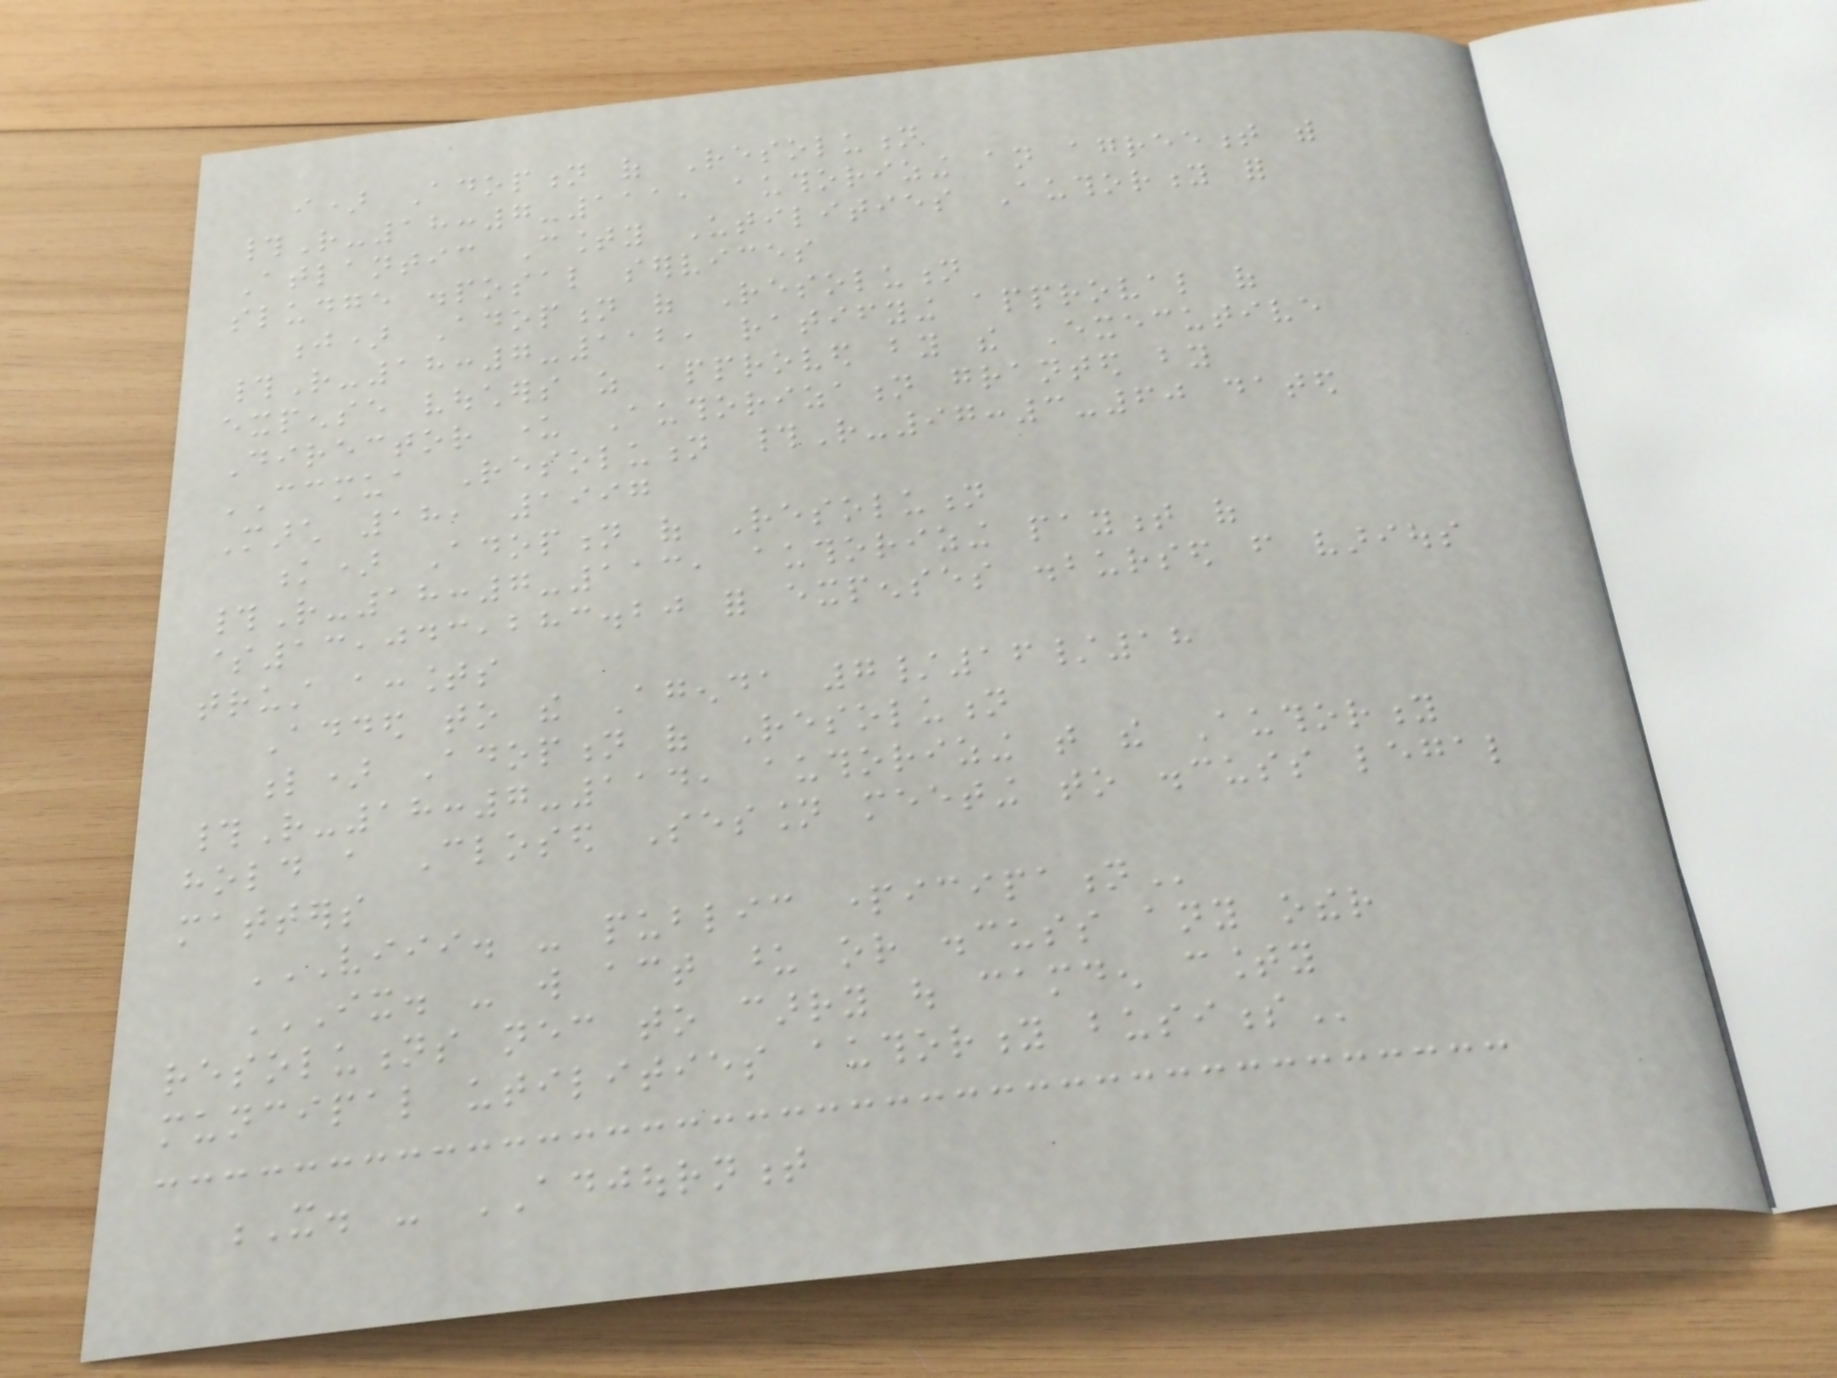i) Adoption of Resolution
#R-18:7-111, authorizing an agreement with
Atlantic County Utilities Authority for
sludge disposal services
j) Adoption of Resolution
#R-18:7-112, ratifying approval of
expense vouchers as approved by the Executive
Director under Authorization granted by
CCMUA Resolution #R-97:3-60 dated
March 18, 1997
k) Adoption of Resolution
#R-18:7-113, authorizing payment of
$13,043,283.20 for expenses disbursed from various
trust accounts
Added to the Agenda 7/16/18
l) Adoption of Resolution
#R-18:7-114, authorizing that the Authority
hold a Closed Session meeting to discuss legal
matters
VIII. - PUBLIC PARTICIPATION
IX. - WILL ACT UPON OR DISCUSS ANY OTHER
RESOLUTIONS NECESSARY TO CARRY OUT CAMDEN COUNTY
MUNCIPAL UTILITIES AUTHORITY BUSINESS
X. - ADJOURNMENT
